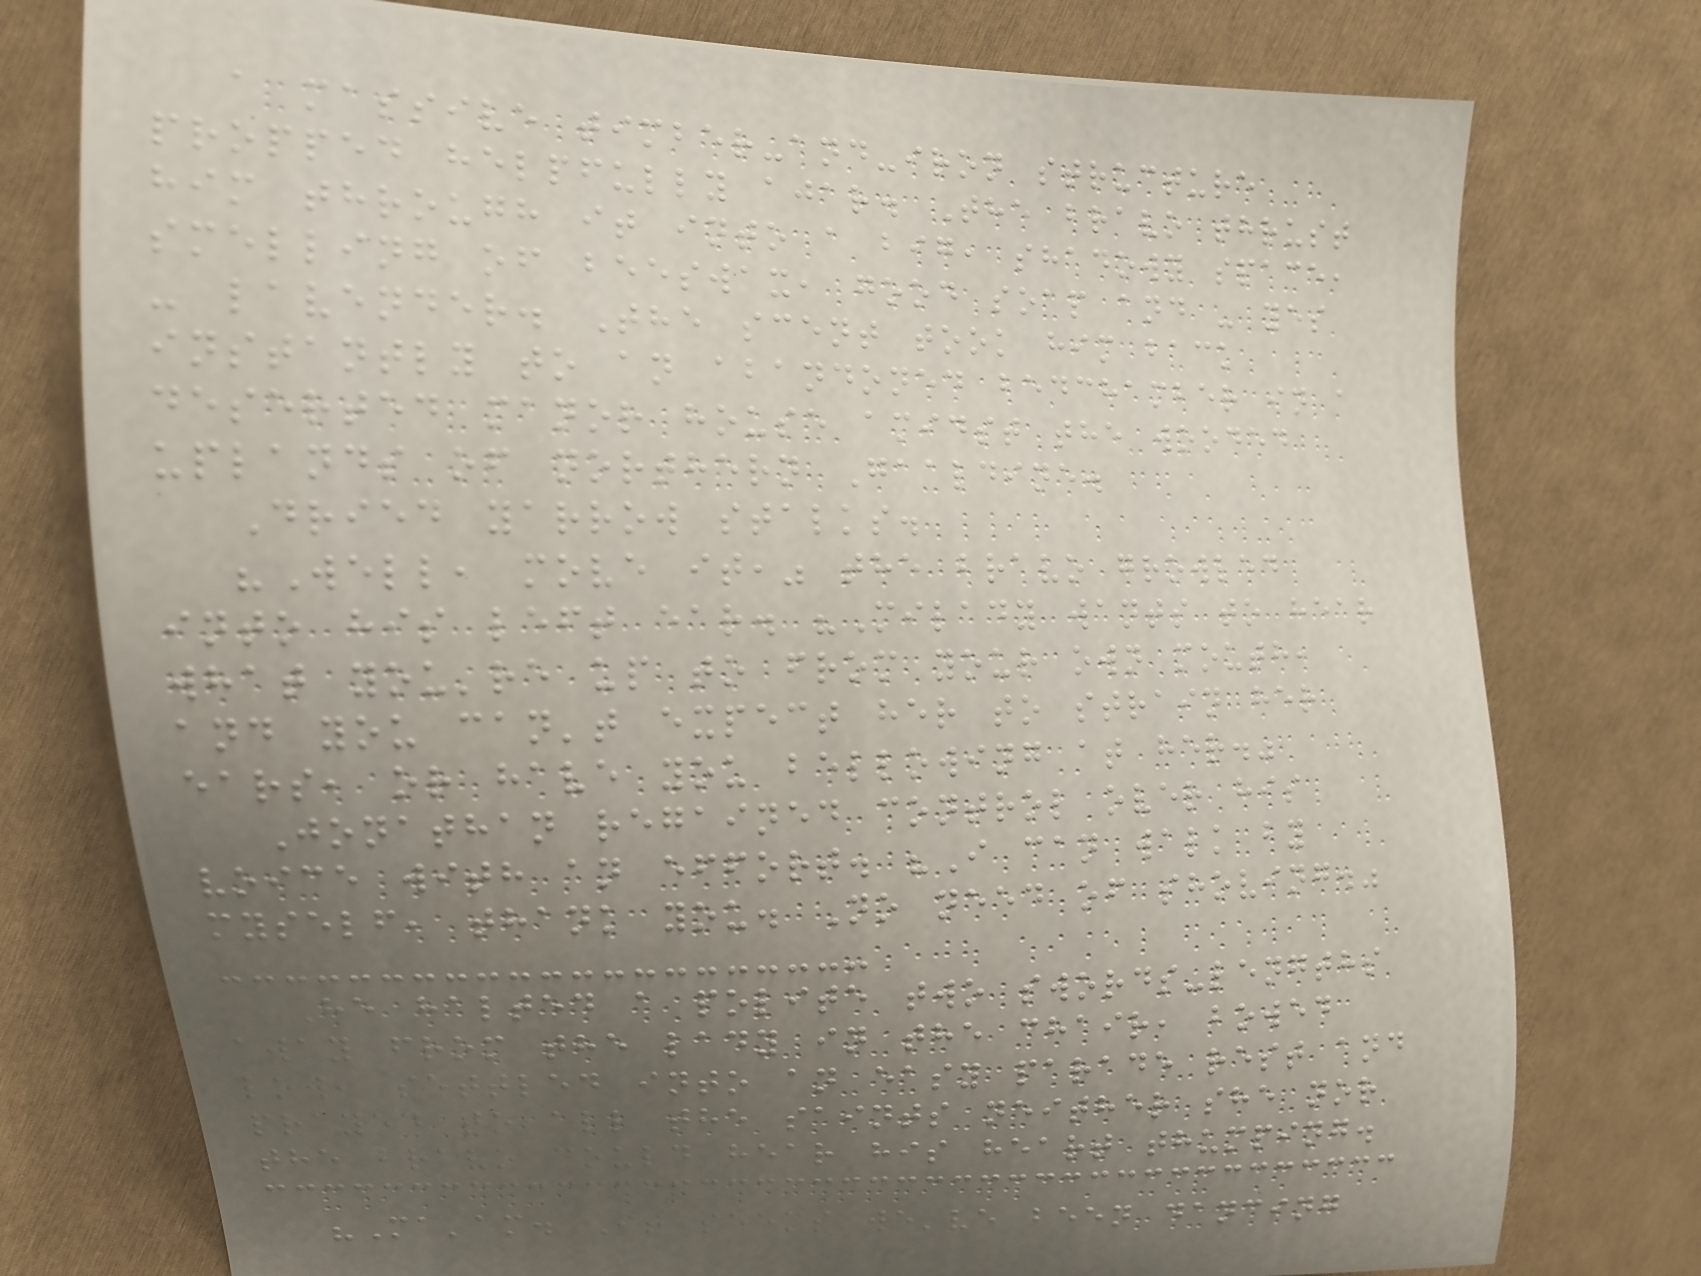a massive timber-and-iron structure
propped helpfully ajar. The bravo thrust
him through it into a big, shadowy space,
smelling of beeswax, good soap and - yes
- lavender. The scent took him back
instantly to an abandoned bedchamber in a
deserted manor house amidst the wooded
uplands of northern Gaaldine.
Dried yarrow stalks.
"Well, move it," the bravo growled
into his left ear. "Milady wants to hear
what you're up to from your own mouth,
and you can't expect her to strain her
ears, or have you bellowing at her."
Jonathan regained control over his
voice with an effort. "I can walk by
myself, thank you. No need of shoving."
He halted a polite two swords-lengths
away from the lady in the chair, bowed
low, settled into an easy parade rest and
prayed to all the saints neither she nor
the bravo could hear his heart thumping.
"Ma'am. It seems we've been dancing
